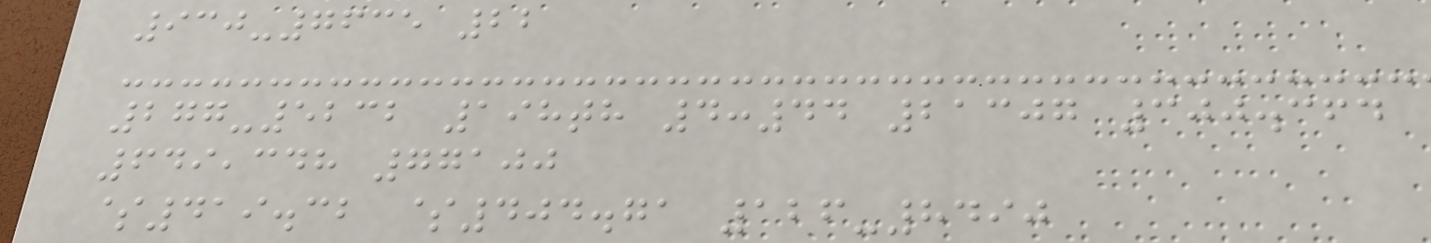930-7635 22
277-5232 198th 4:44 21307 300.364
649,348 77100
$419.32 $404.71 126-8490
